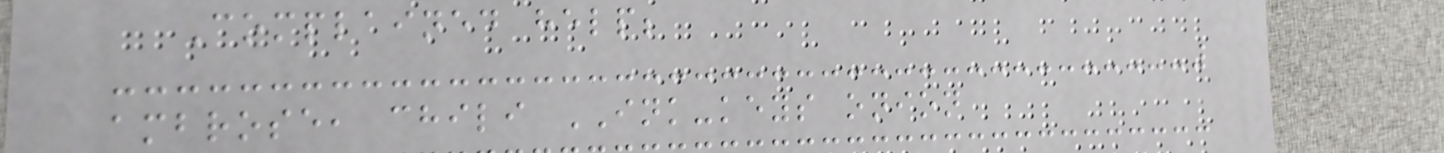Complained help;
ambrose, chili INK-keys onion
